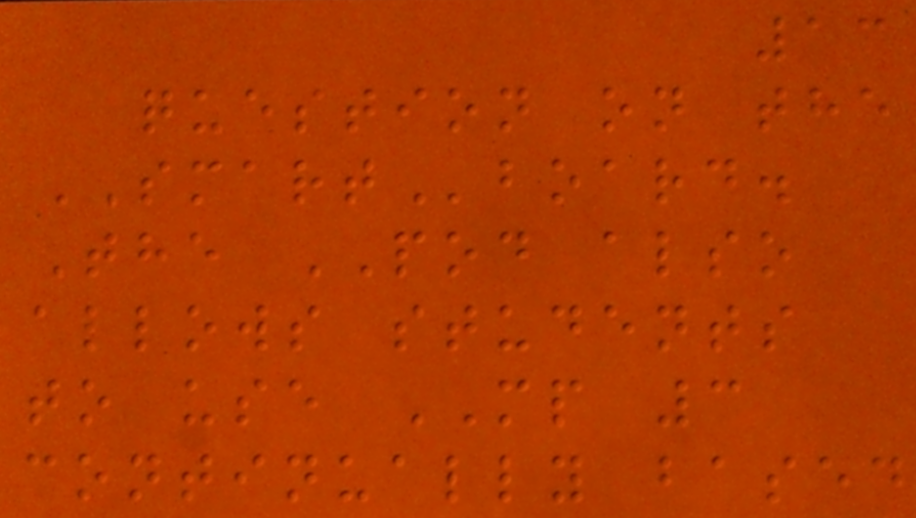13
question on the
SMARTboard.
The POD also
allows students
to use MP 3
continually based
